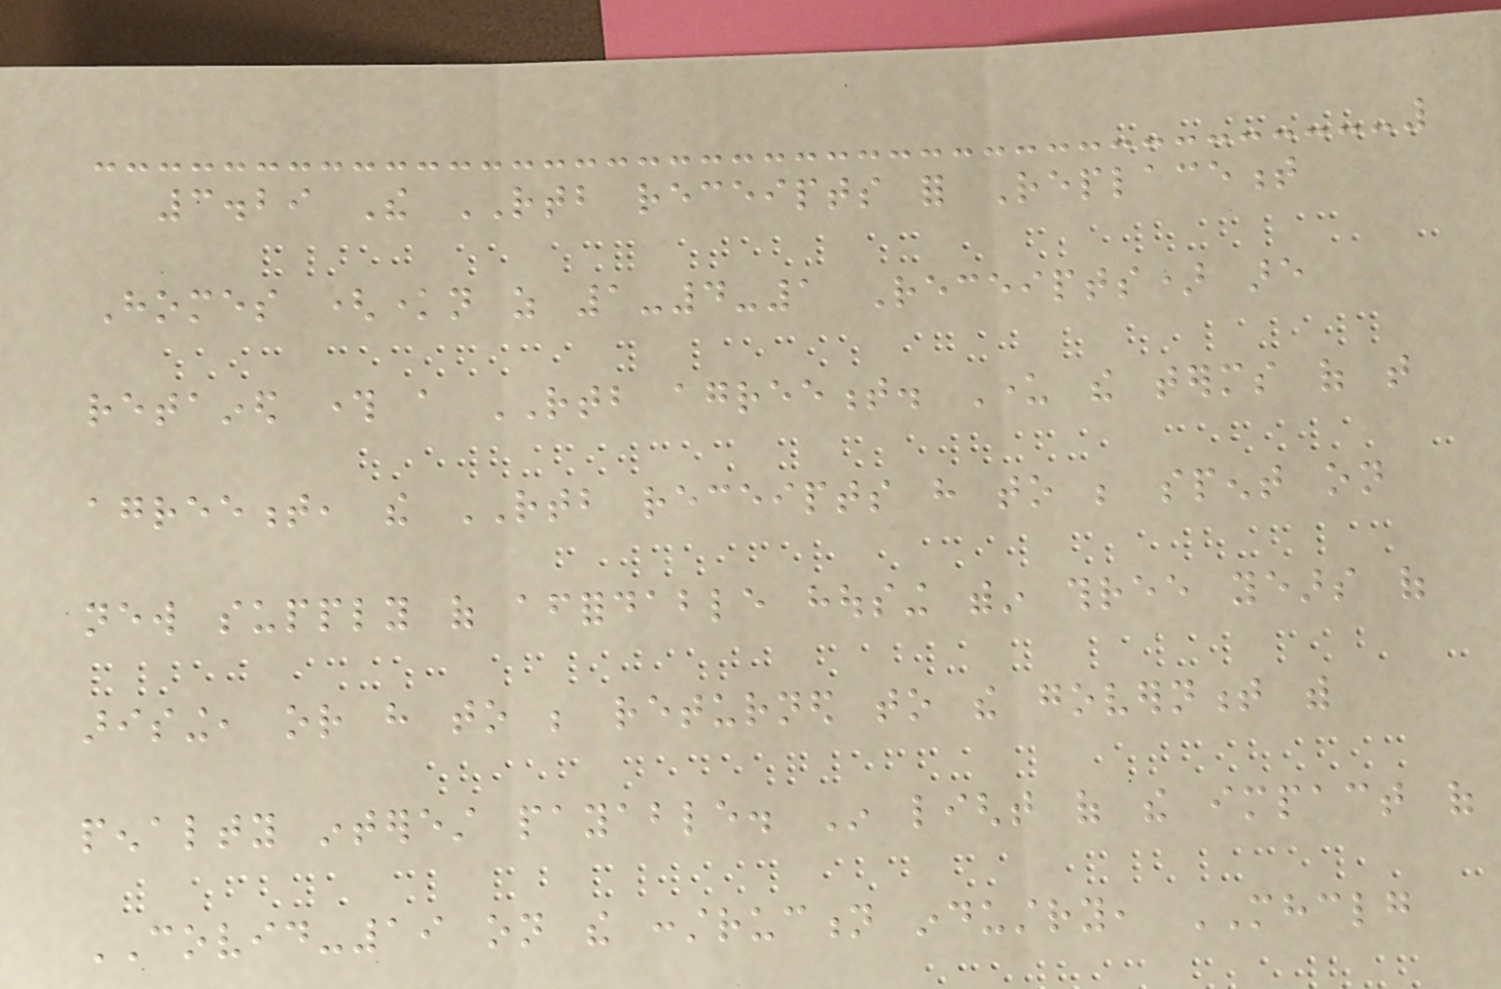3.29 The RTB receipts for Replacement
Homes (known as 1-4-1 Receipts) are
retained through a RTB agreement. Under the terms of that
agreement, the RTB receipts have to be spent on
new supply of affordable housing within three years of
arising, or have to be returned to the government with
penalty interest payable. In light of the impact of
COVID-19 on the construction industry, MHCLG
